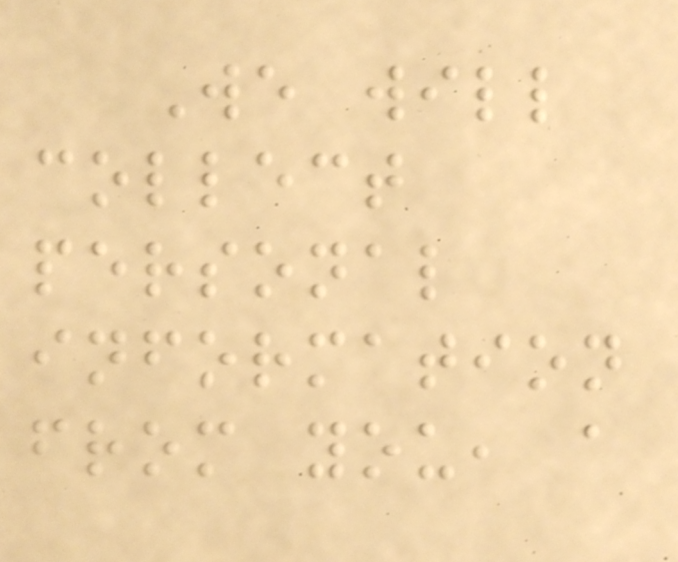We will
collect
personal
information
from you, a
